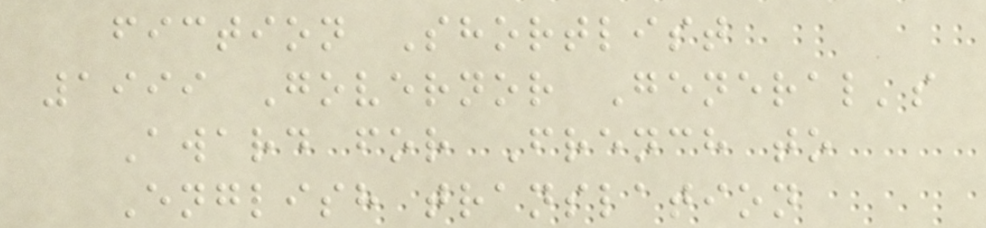fiction Shortlist
1999 Governor General's
Award for French to
English translation
